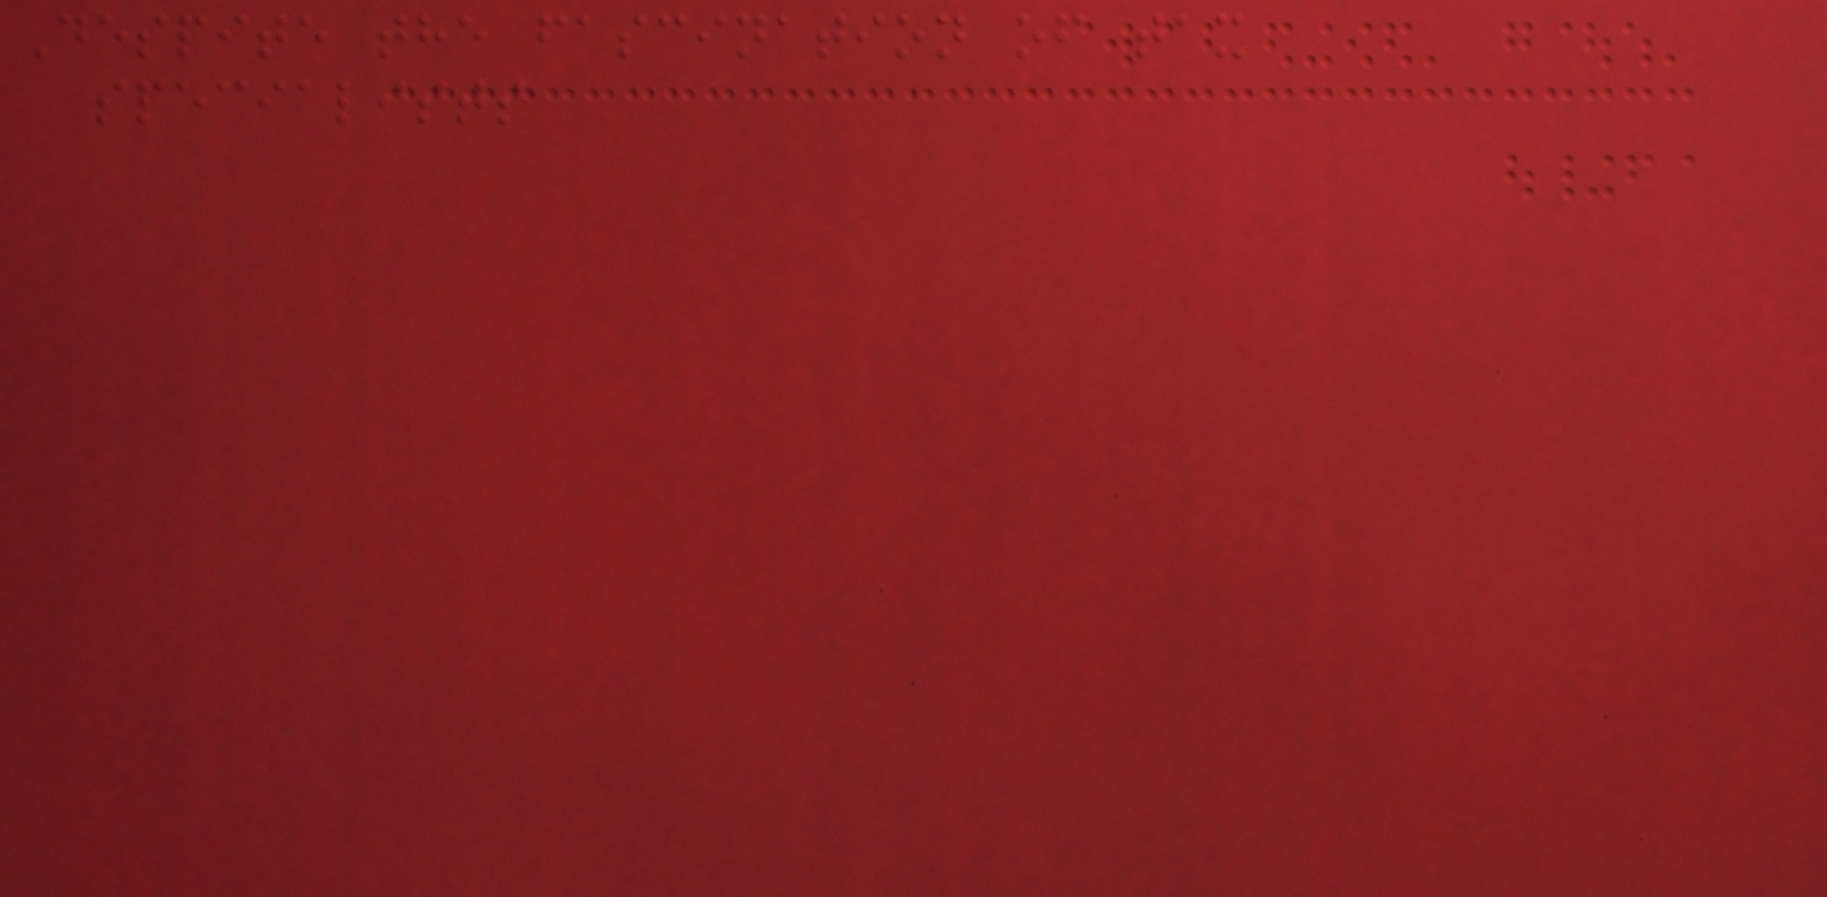Despite the fascination of tax
specialists
